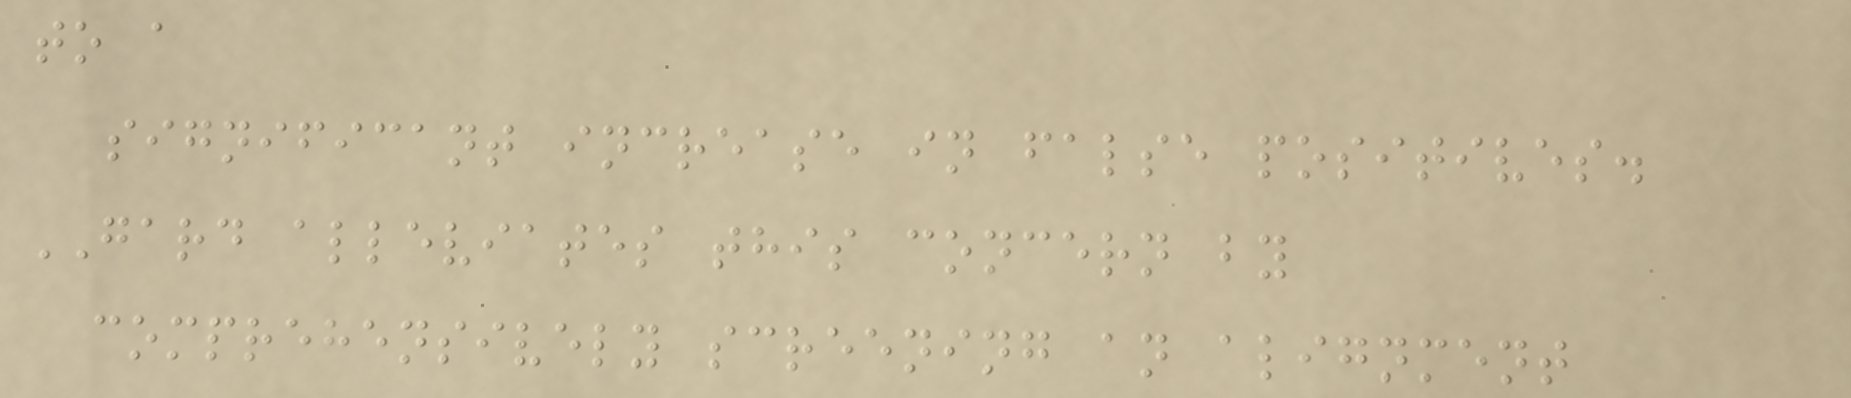to a
significant increase in false positives.
GARD alleviates this concern by
comprehensively screening an alignment
